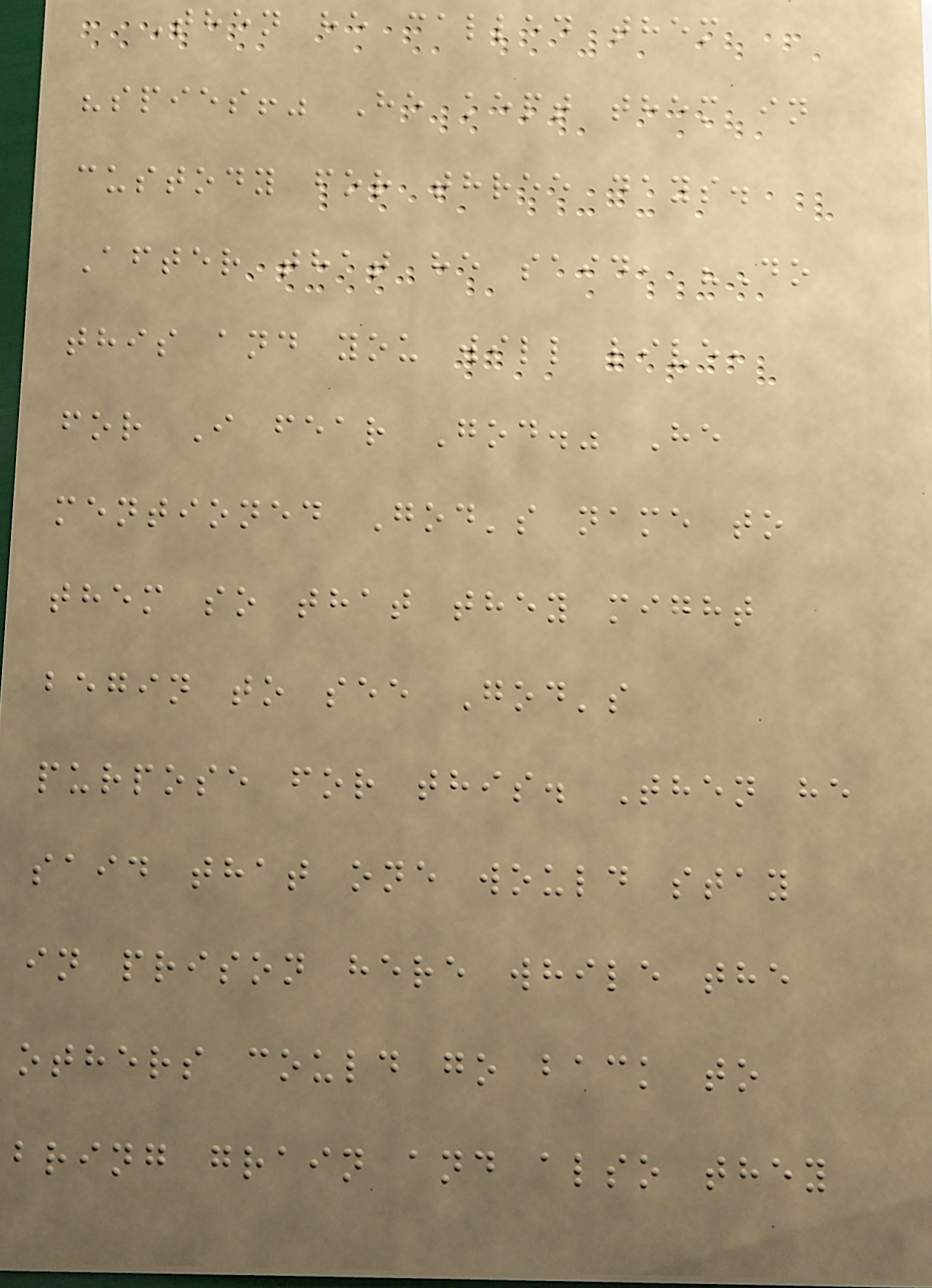Then he called them
"spies!" He kept them in
custody for three days.
After that he said, "Do
this and you will live,
for I fear God." He
mentioned God's name to
them so that they might
begin to see God's
purpose for this. Then he
said that one would stay
in prison here while the
others could go back to
bring grain and also they
